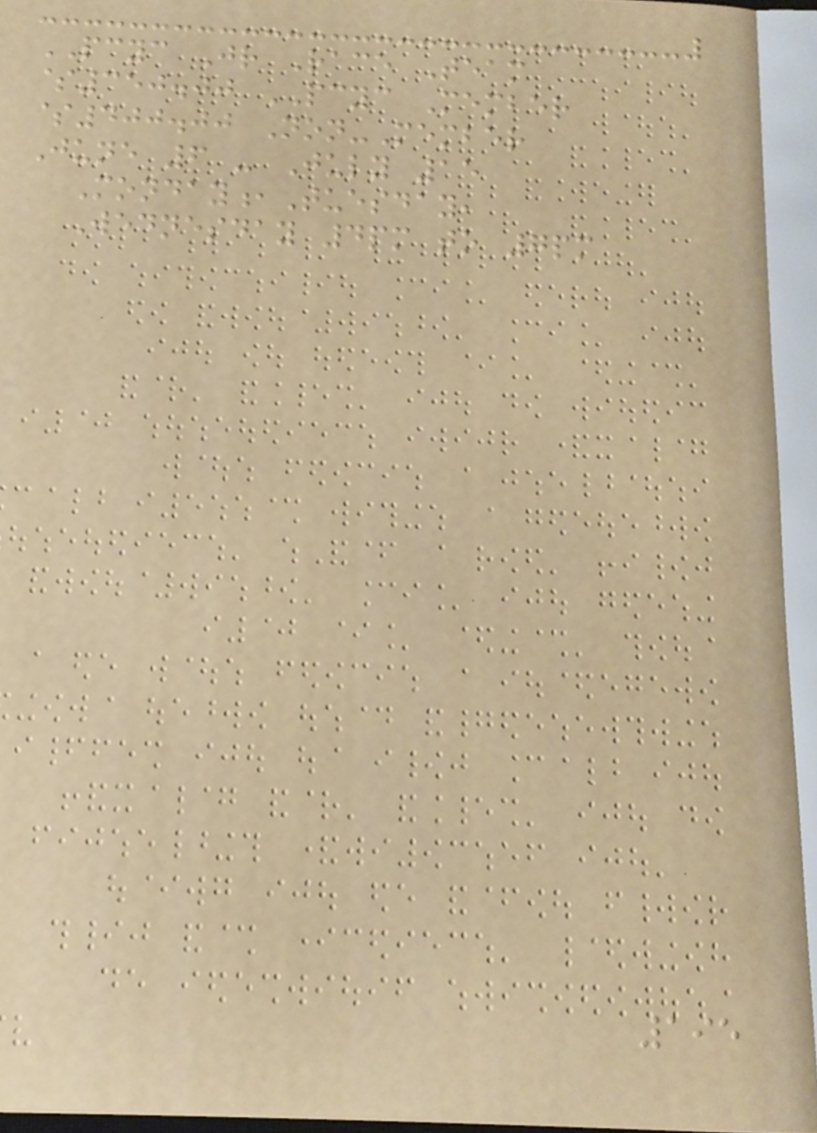PCYC Jr Race Team
$350.00 PCYC Member
$400.00 Non-Member
June 6 - July 15
Monday,Tuesday,
Wednesday 4pm to 7pm
195
